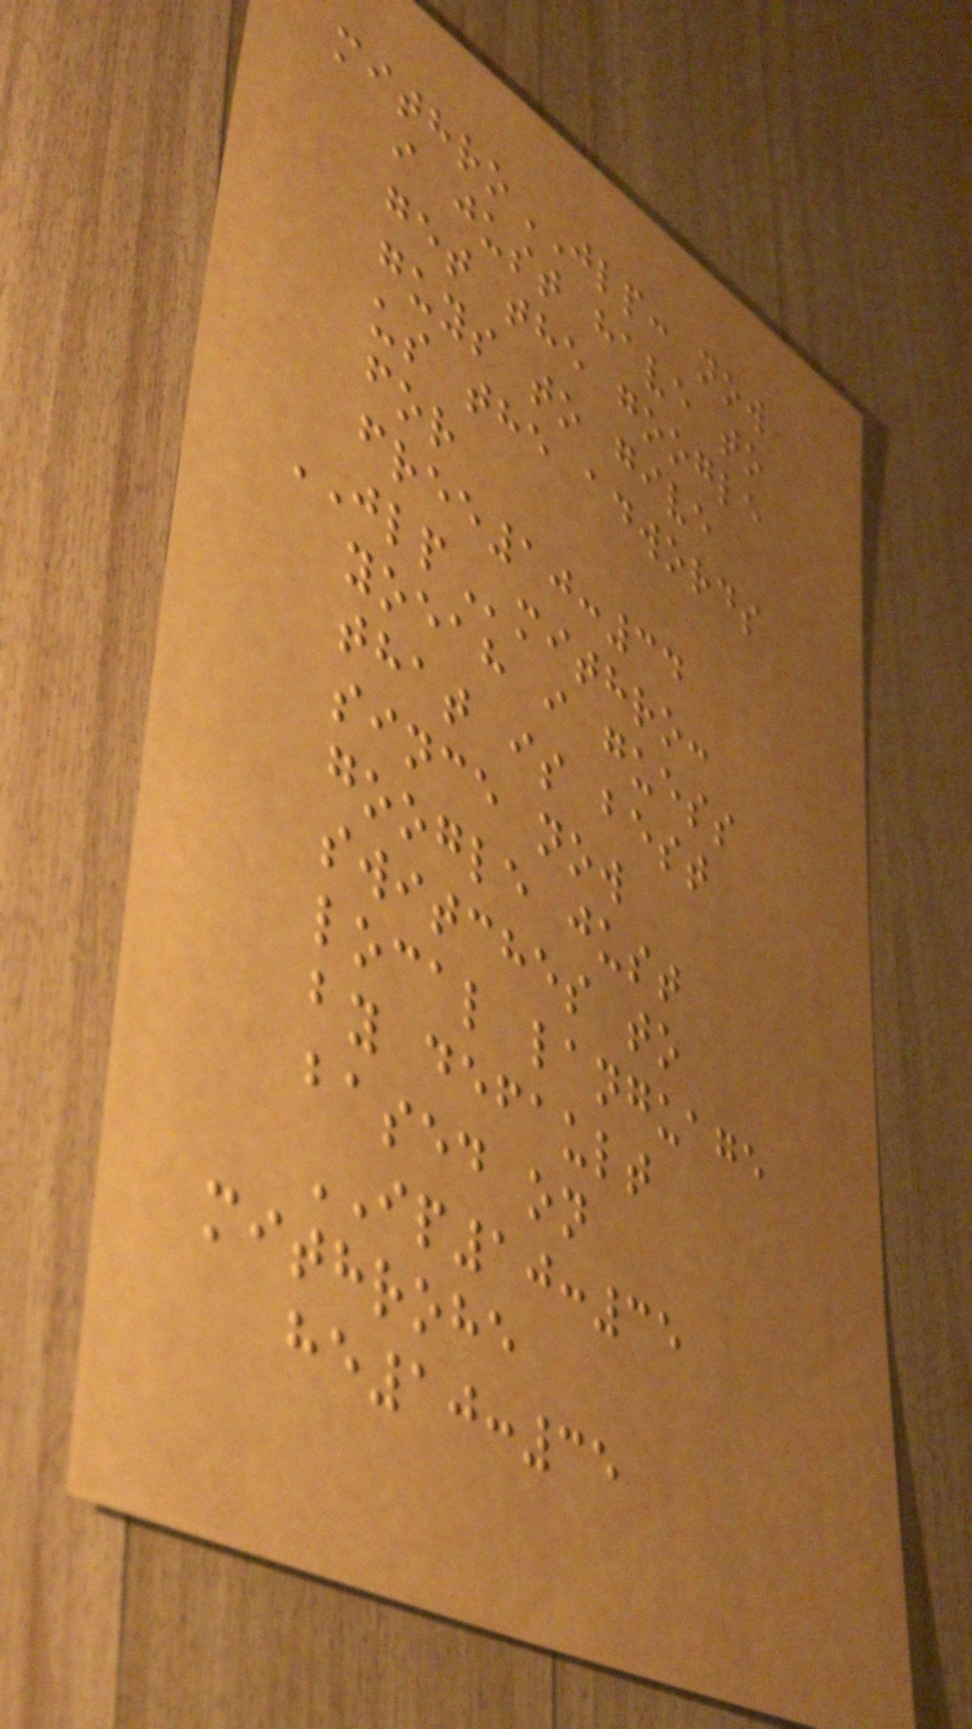mithroJLP: now
i just have to
get the google
guys to give
us the adwords
for
free10:34
JLPmithro:
yoeah i guess
that is best
since now
google just
switches to
local language
by default
based on
IP10:35
mithrohe
he10:35
